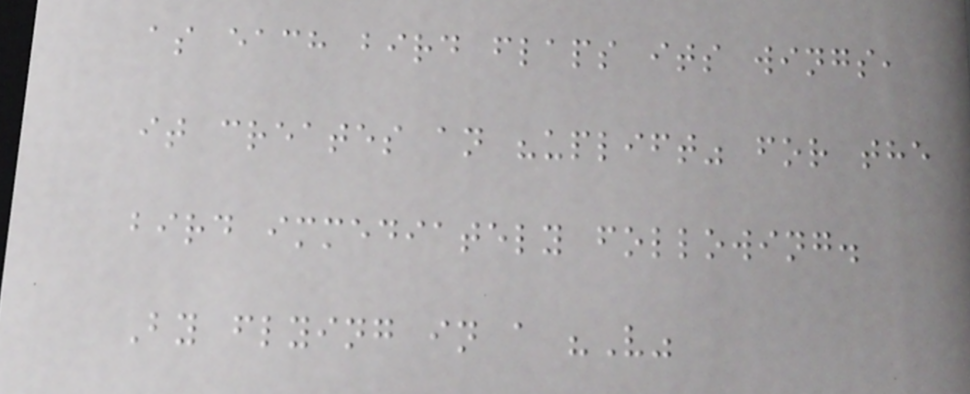as each bird flaps its wings,
it creates an "uplift" for the
bird immediately following.
By flying in a "V"
